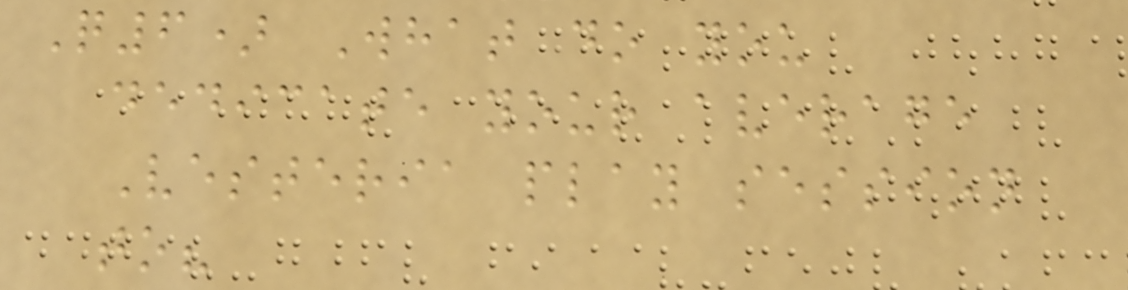Q6) What do you
dedicate your average
Vesteria play session
to?
